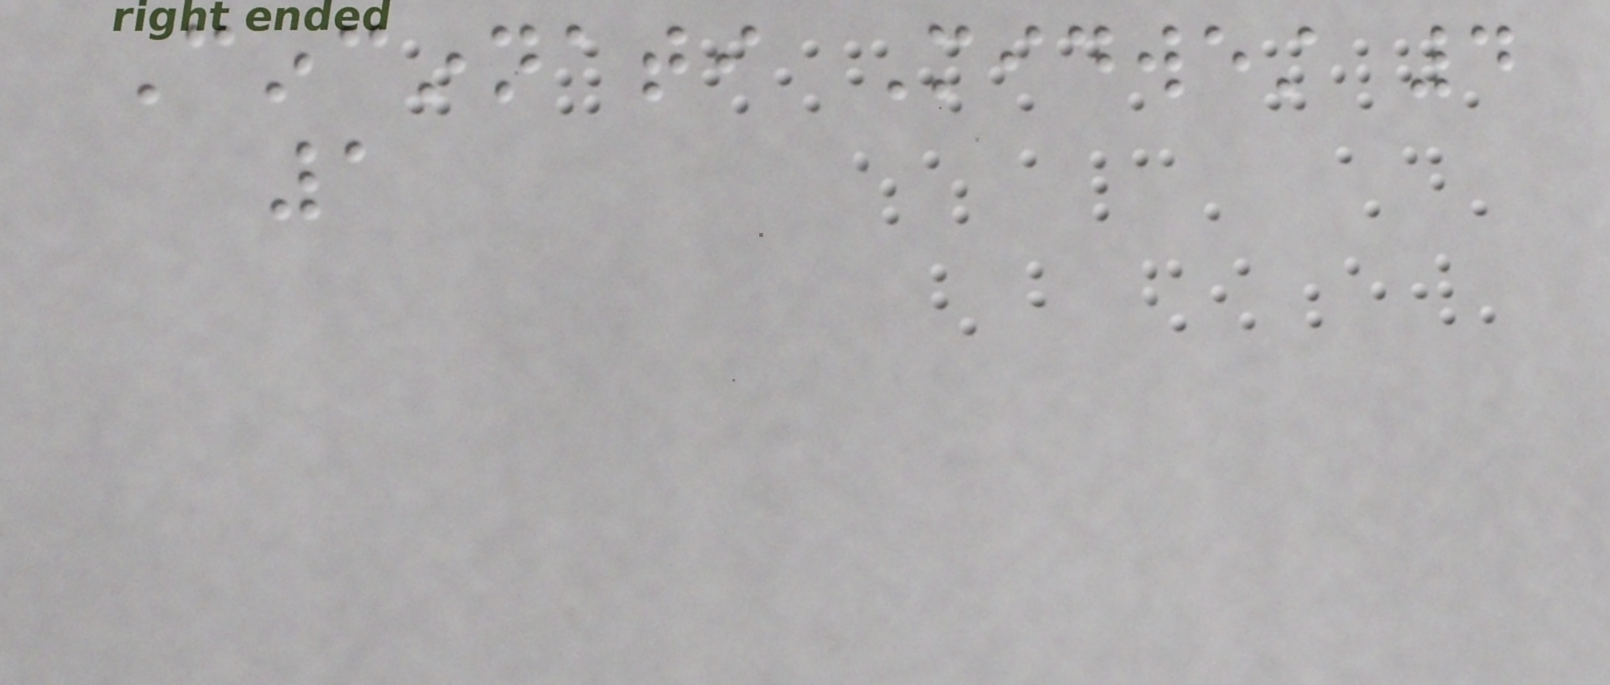Cincinnati Midwest 4
1
